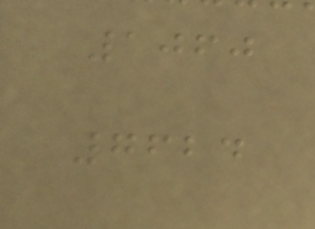1060
7624
